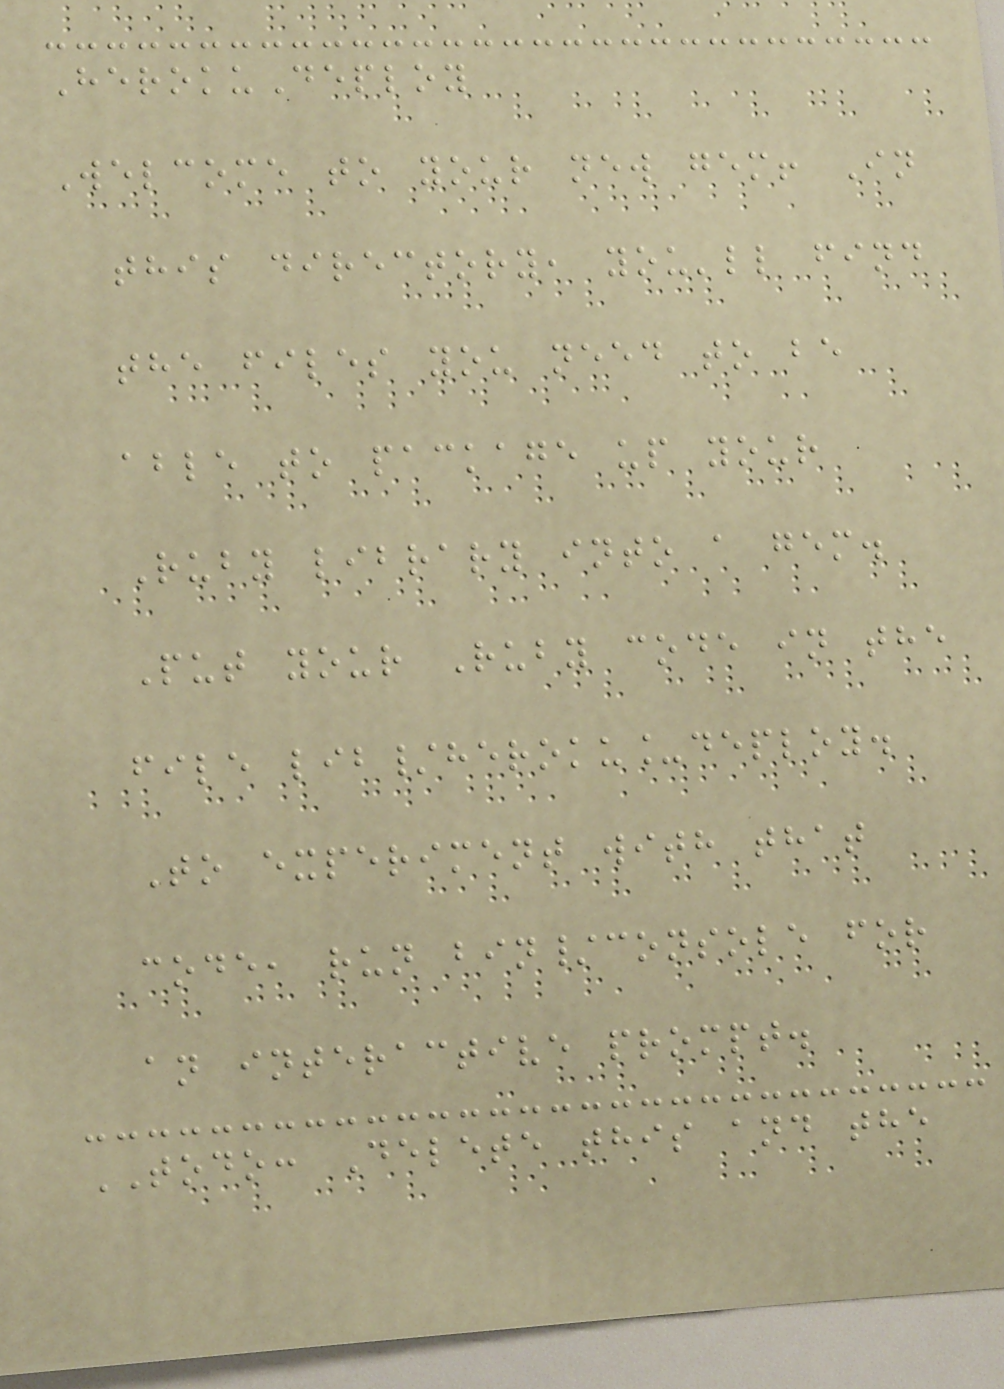HerokuDeploy
Welcome to your new gem! In
this directory, you'll find
the files you need to be
able to package up your
Ruby library into a gem.
Put your Ruby code in the
file lib/heroku_deploy.
To experiment with that
code, run bin/console for
an interactive prompt.
TODO: Delete this and the
